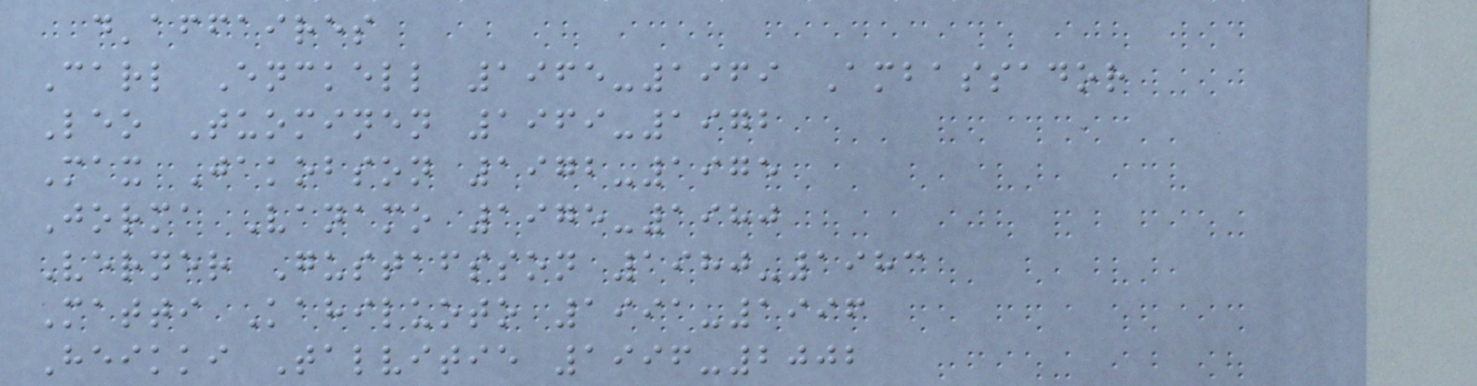d'affaires
Carl Enckell 1965-1969 Ambassador
Leo Tuominen 1969-1972
Max Jakobson 1972-1975
Jorma Vanamo 1975-1980
Verner Gustafsson 1980-1983
Matti Kahiluoto 1991-1996
Heikki Talvitie 1996-2002
